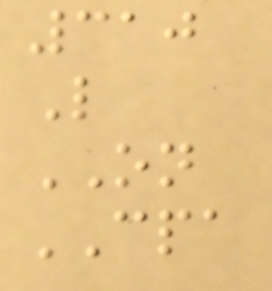310
L
ON
CPA
